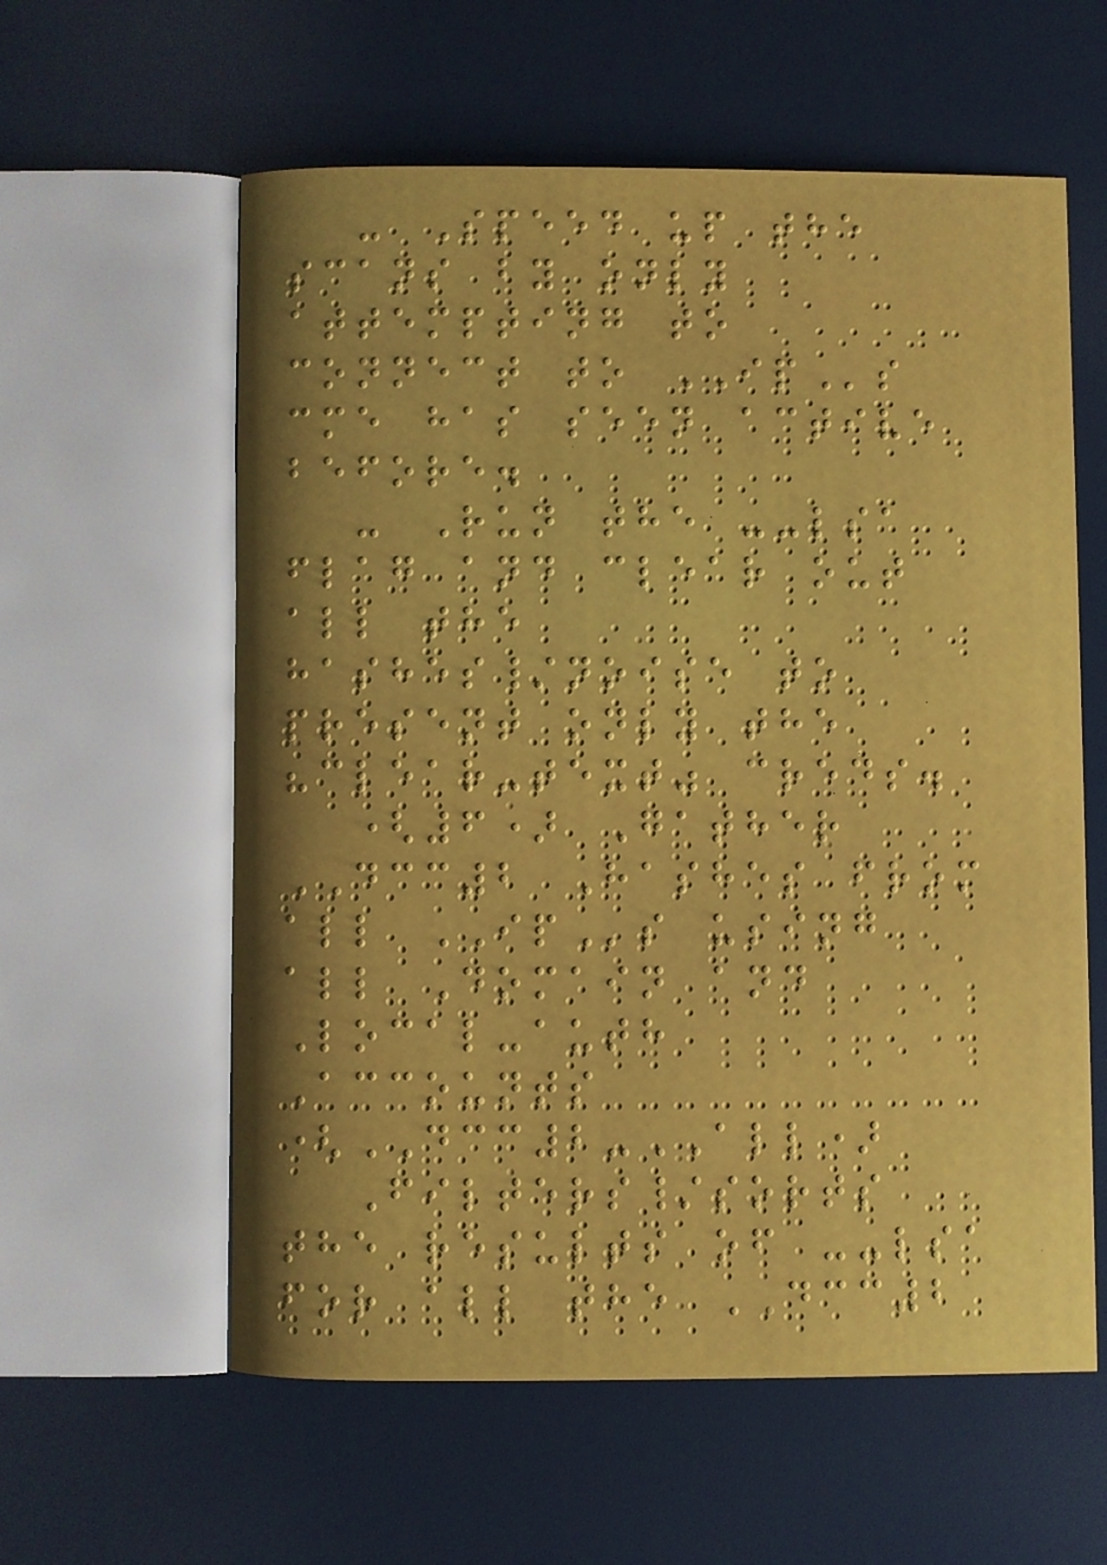- Speed up the
scans by only
attempting to
connect to IPs
cme has seen active
before.
- Run the --lsa
flag and clear out
all the
hashes/noise to
present only the
"clear-text" creds.
(6) Gather
DCC2 Hashes from
all IPs using
all Domain and
Local-auth
Accounts
(DCC2-ALL)
Filters/sorts
the results of --lsa
for all the DCC2
